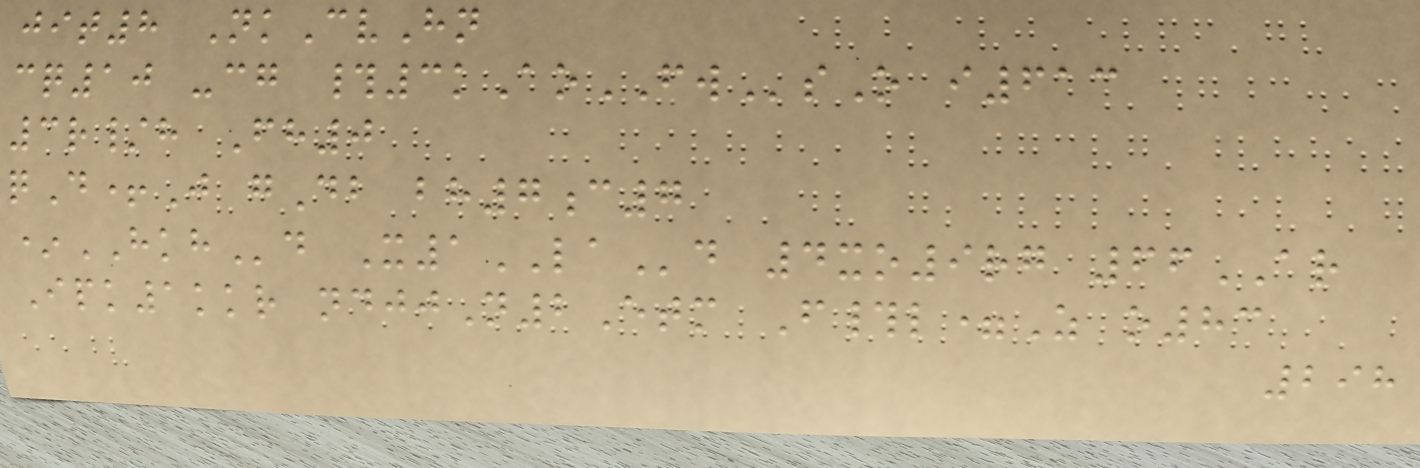jit8 NkCvHn
cq10 -cg #3kAoFWsO i613
3r/h Fh0
qD+J gDb bh7c7
*HKHd X1LAd 4xo9rg 66AR
Ipk1kkr ndjjN2Etm F#l=Z o83
298
